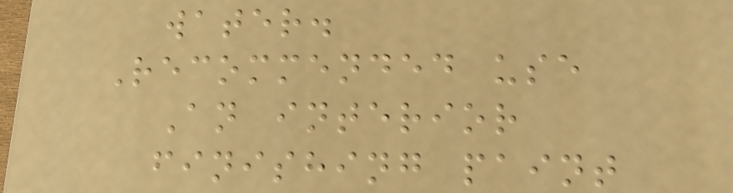water.
Recommended use
An interior
finishing paint
